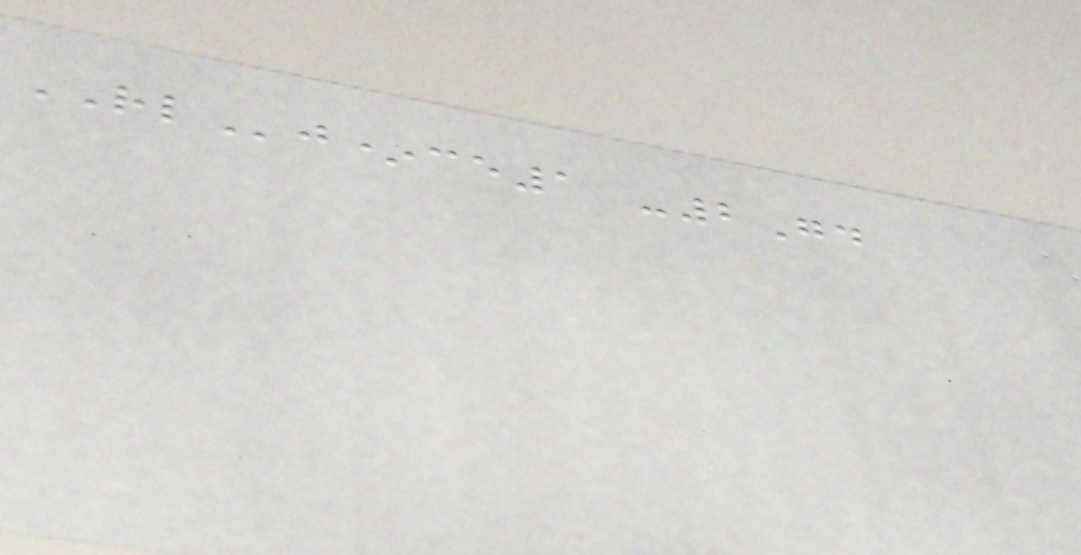RLj*ce1 -2Gd
